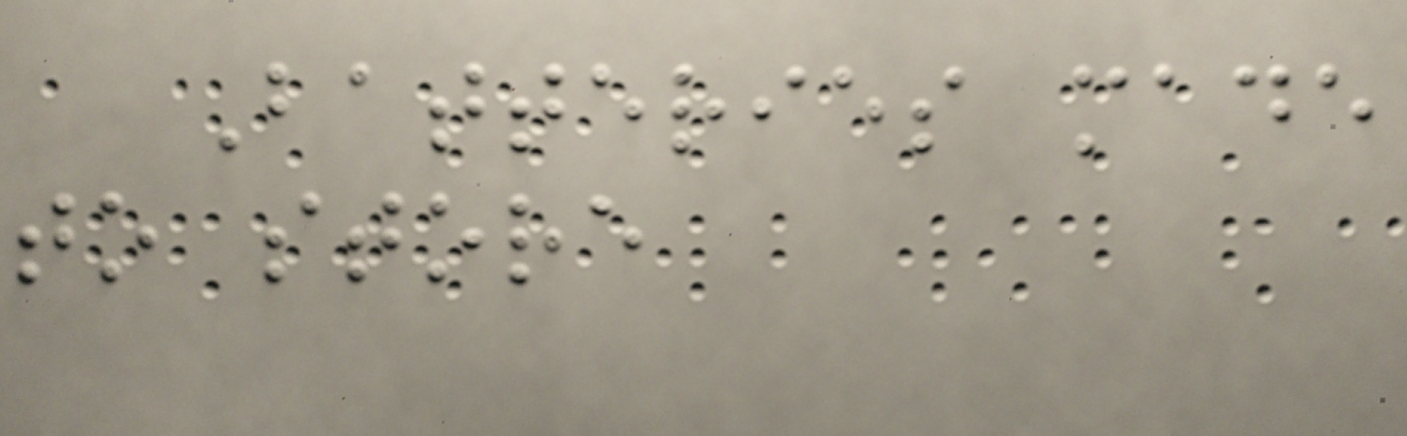Batteries made
to store
